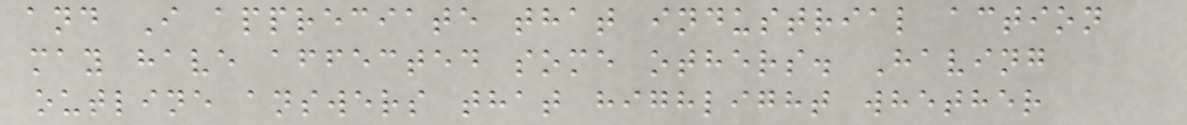and I appreciate that industrial action
may have affected some others. Having
outline answers that highlight whether
